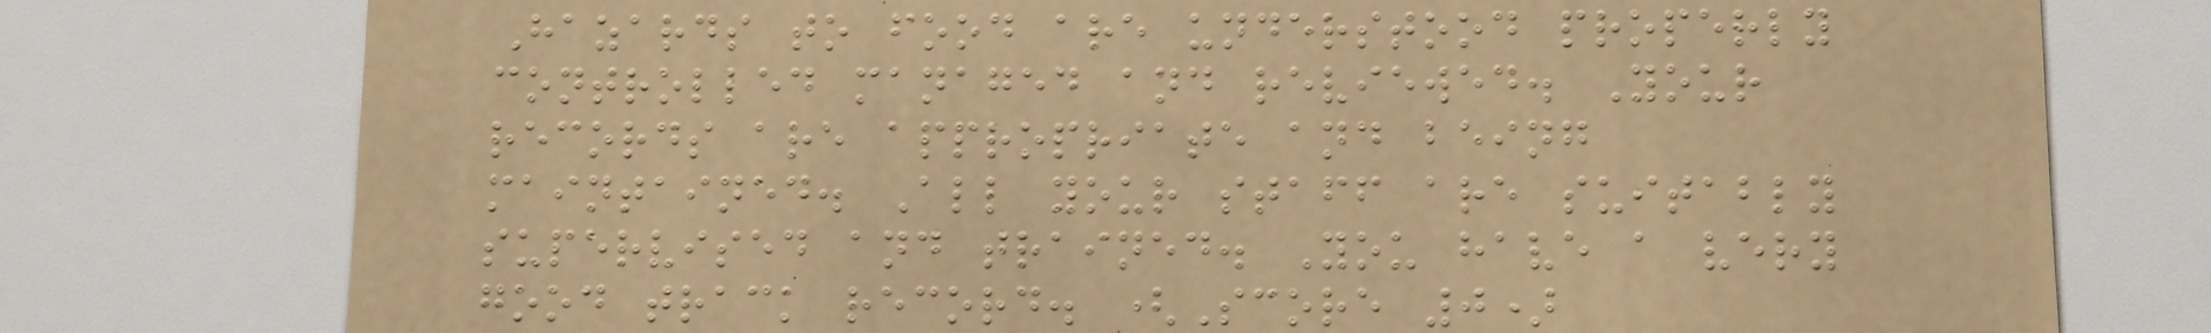Hazards to food are understood properly
controlled managed and reviewed. Your
records are appropriate and being
maintained. All your staff are suitably
supervised and trained. You have a very
good track record. (Score 0)
